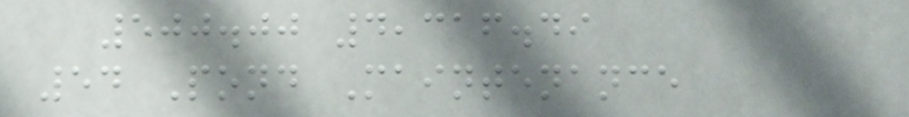500.00 4,316.49
54 Pond Maintenance
